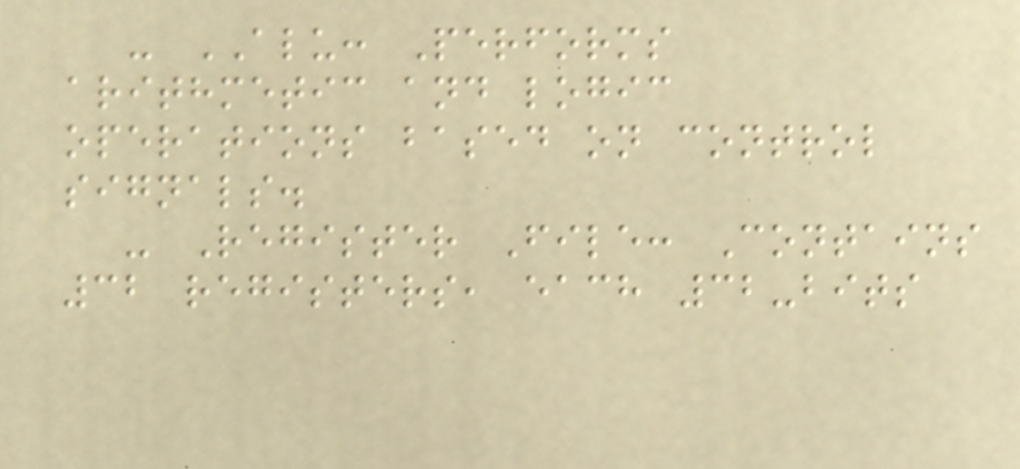- ALU: Performs
arithmetic and logic
operations based on control
signals.
- Register File: Contains
32 registers, each 32-bits
